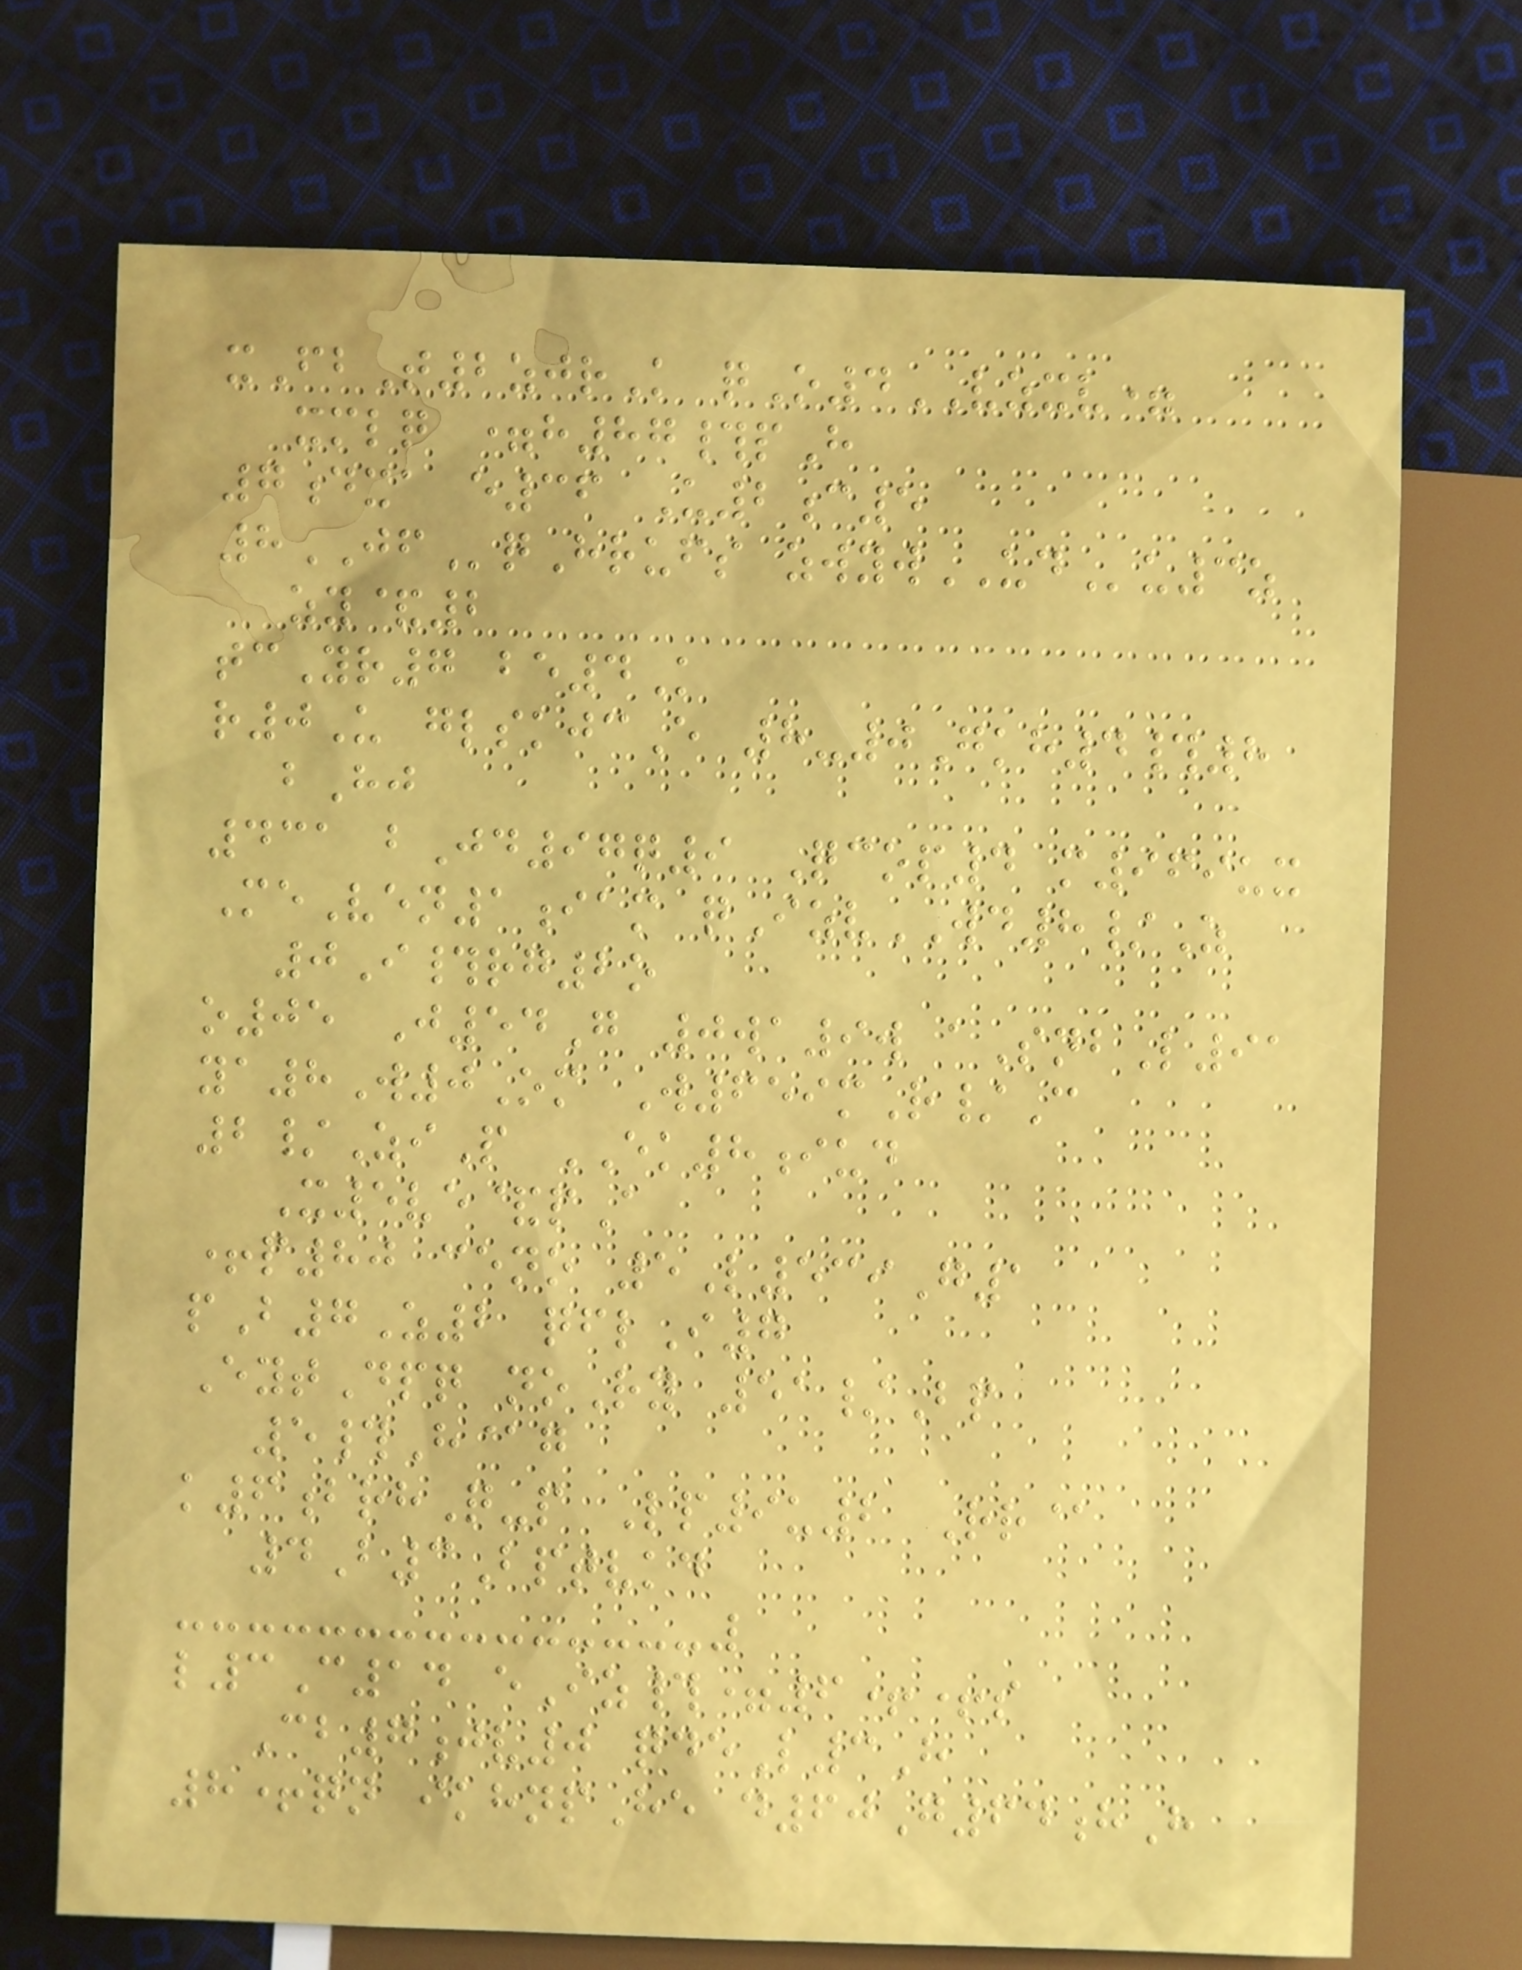xFbT2zjrK qO4VZXV=
xmlq =h87#pH
7dxa e36 U2c5
8JFqHrufs zwywUDu3z
zy&2
tcYr7 be4K
r0U glskjcE 8-0Gkh4#8
bHj
431 bJd97q9 Qcop4 m969ux
MeVen1iam qIzvWD8/Z
0I#rg2o
o05 J54G 0wa9w aSnbL91
ya8W0Om W659mR/C
2/ZiP EK8iud
X5ve&pA
+p80 ceno 5L539G1
pB7Z2 qflI7
EytDpq noRy 51/Bp
5#H@g
k6brhQ-p Lp9u2 Rr@
4B3Bptvkd
l3C14 eIz#=6++s
Cb7jv0 qdeL3H
8+qn ikhnpHe d60G64hH
